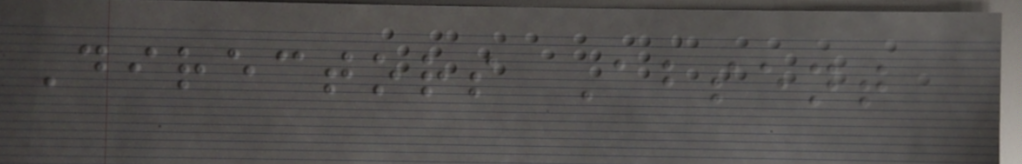Directors Absent
